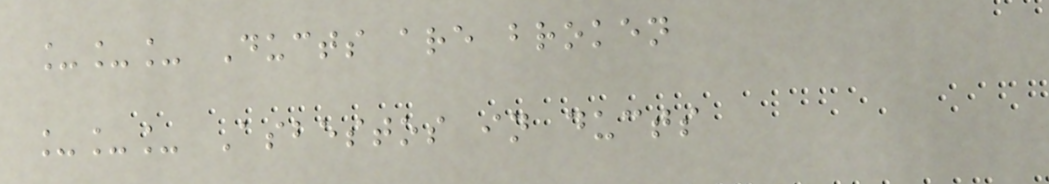___ Ducts are broken
___ Asbestos in ducts
